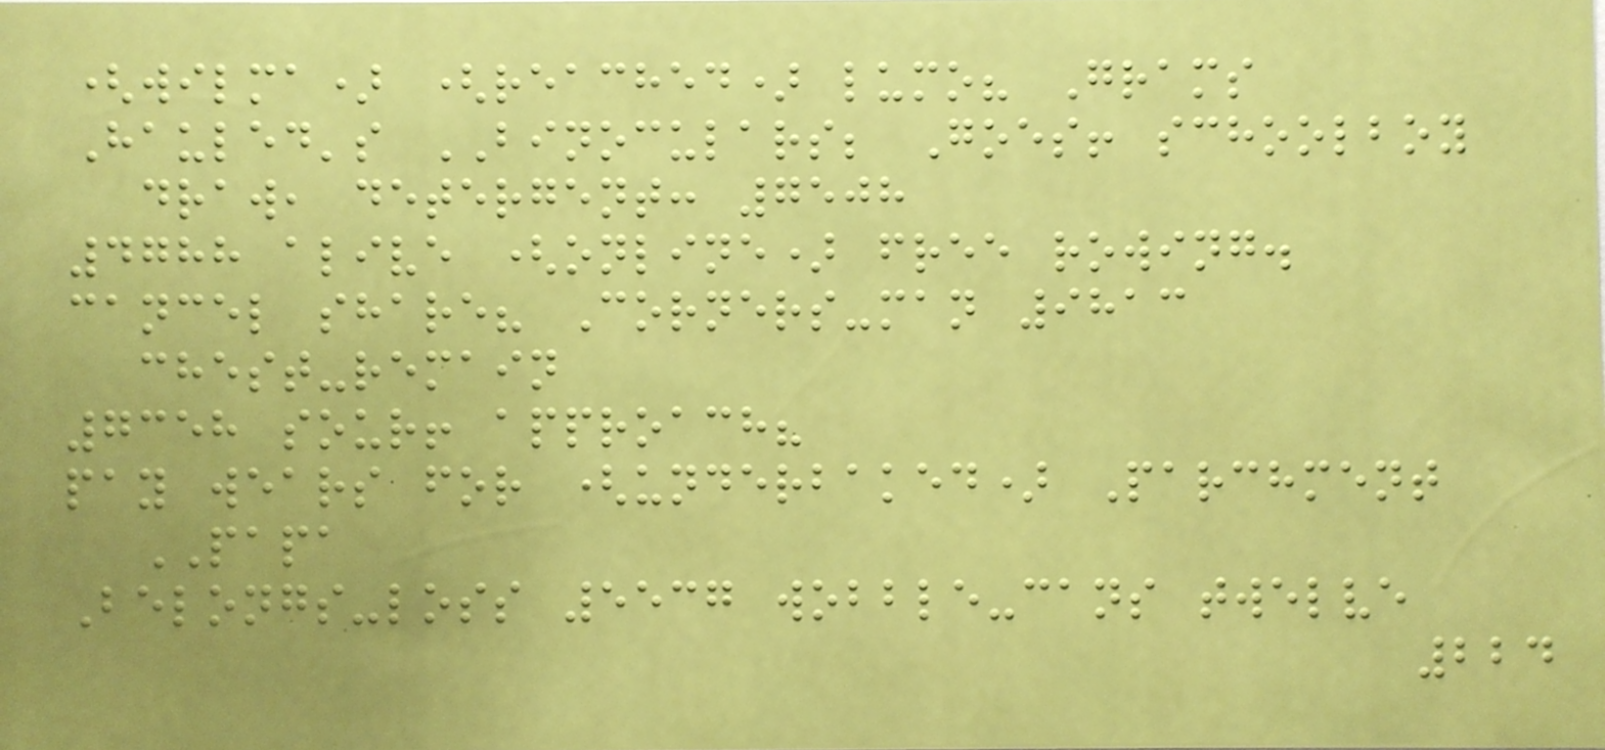(wilma) (reached) lumo? Grams
Hauled's BINOCULARS; Goes! schoolboy
draw, detergent: 7508
4788 alive (online) free rowing.
cancel share? Corners-man 9813
chest-remain
7358 sour! approach?
pay wears for (underbaked) Parchment
PAPA
Belongs-loss 5537 wobble-cans twelve
224
